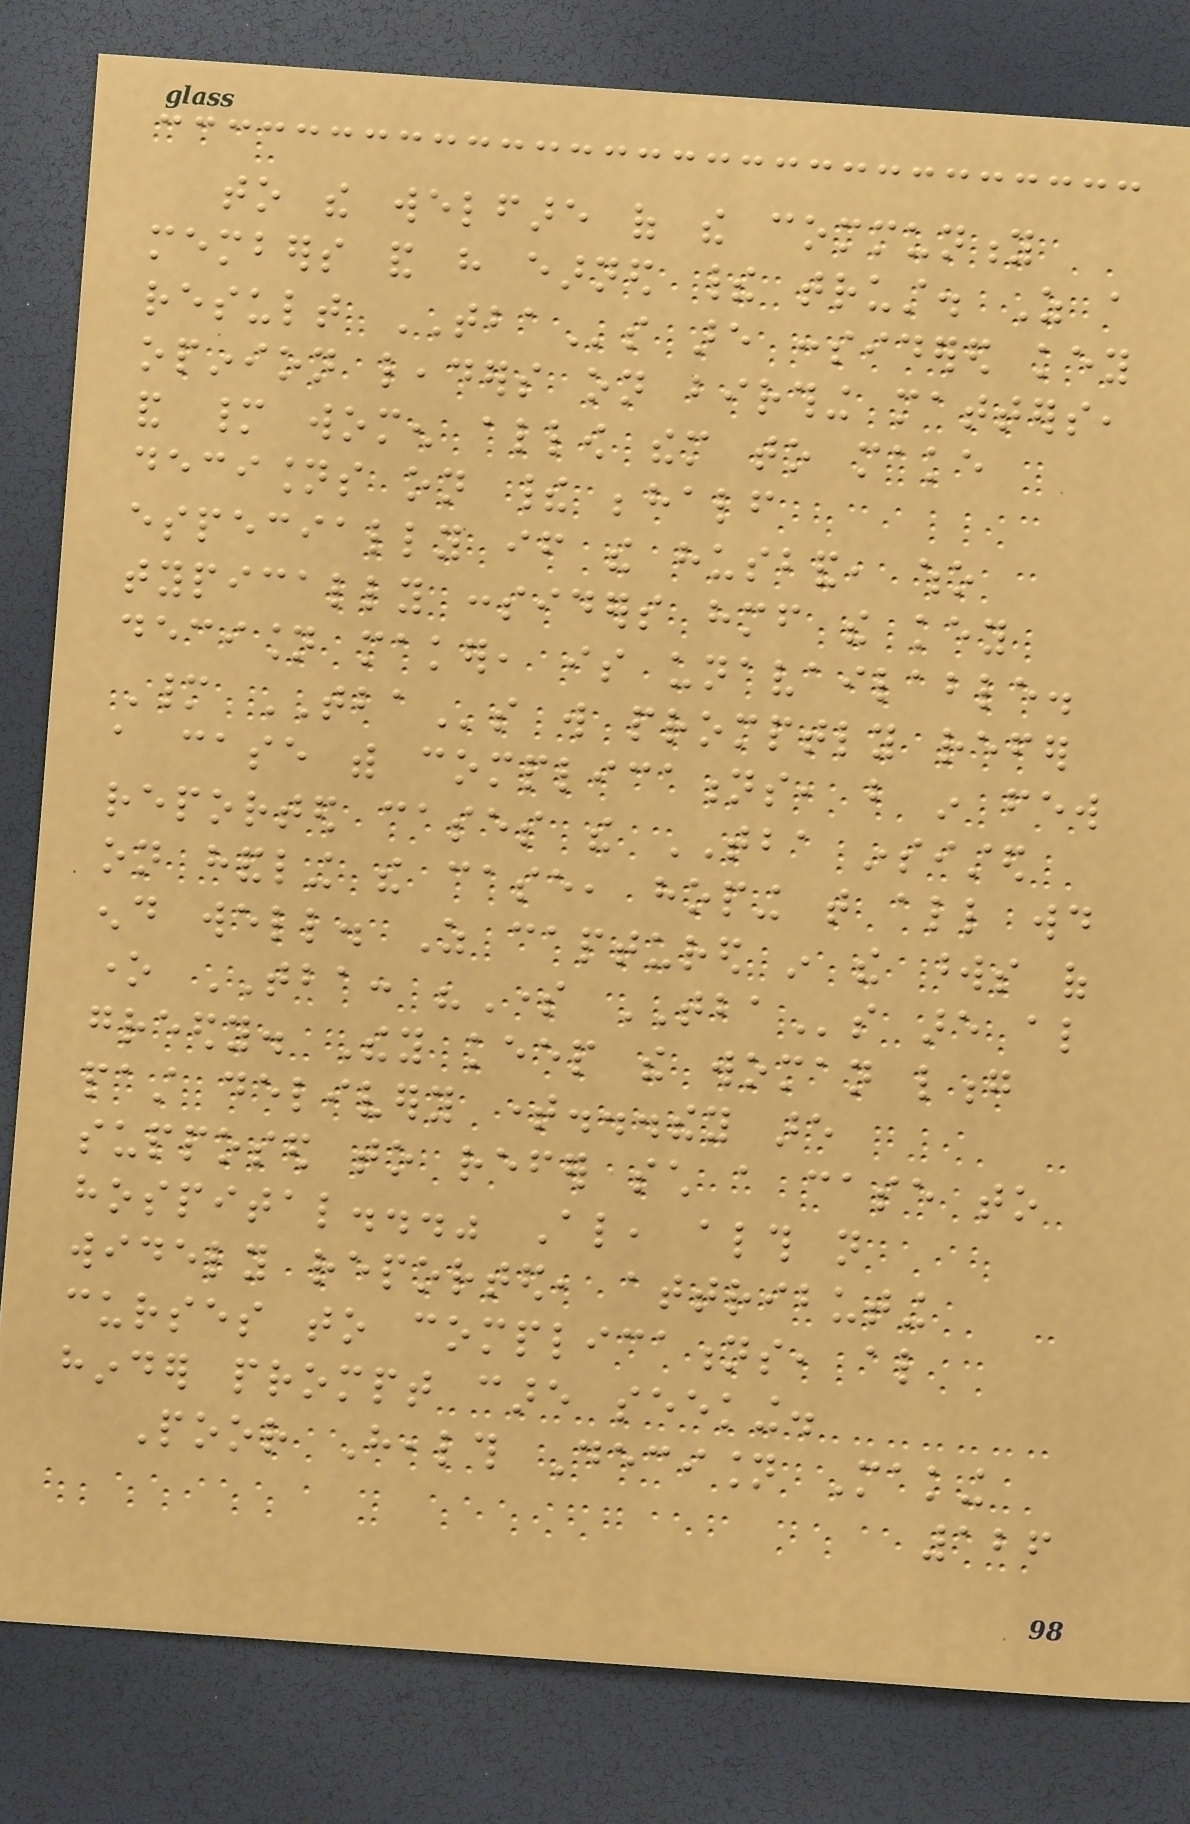to the welfare of the community
members and have earned their trust. As a
result TBAs are considered key
opinion leaders on birthing matters,
and many women allow them to make
decisions on their behalf
especially if the husband, who
typically considers himself the key
decision maker, is unavailable.
Many TBAs will promptly refer
a case with complications, but in few
reported cases the TBA insisted
on handling the case, hoping that all would
end well. As captured in the words of
one TBA: "Some TBAs are also
greedy. They keep the woman long
past delivery time...they are
supposed to refer such a case to
hospital..." Also, although not
widely reported, attributing
curses to complications, also
hinder prompt care seeking.
Poor Health Decision Making
126
